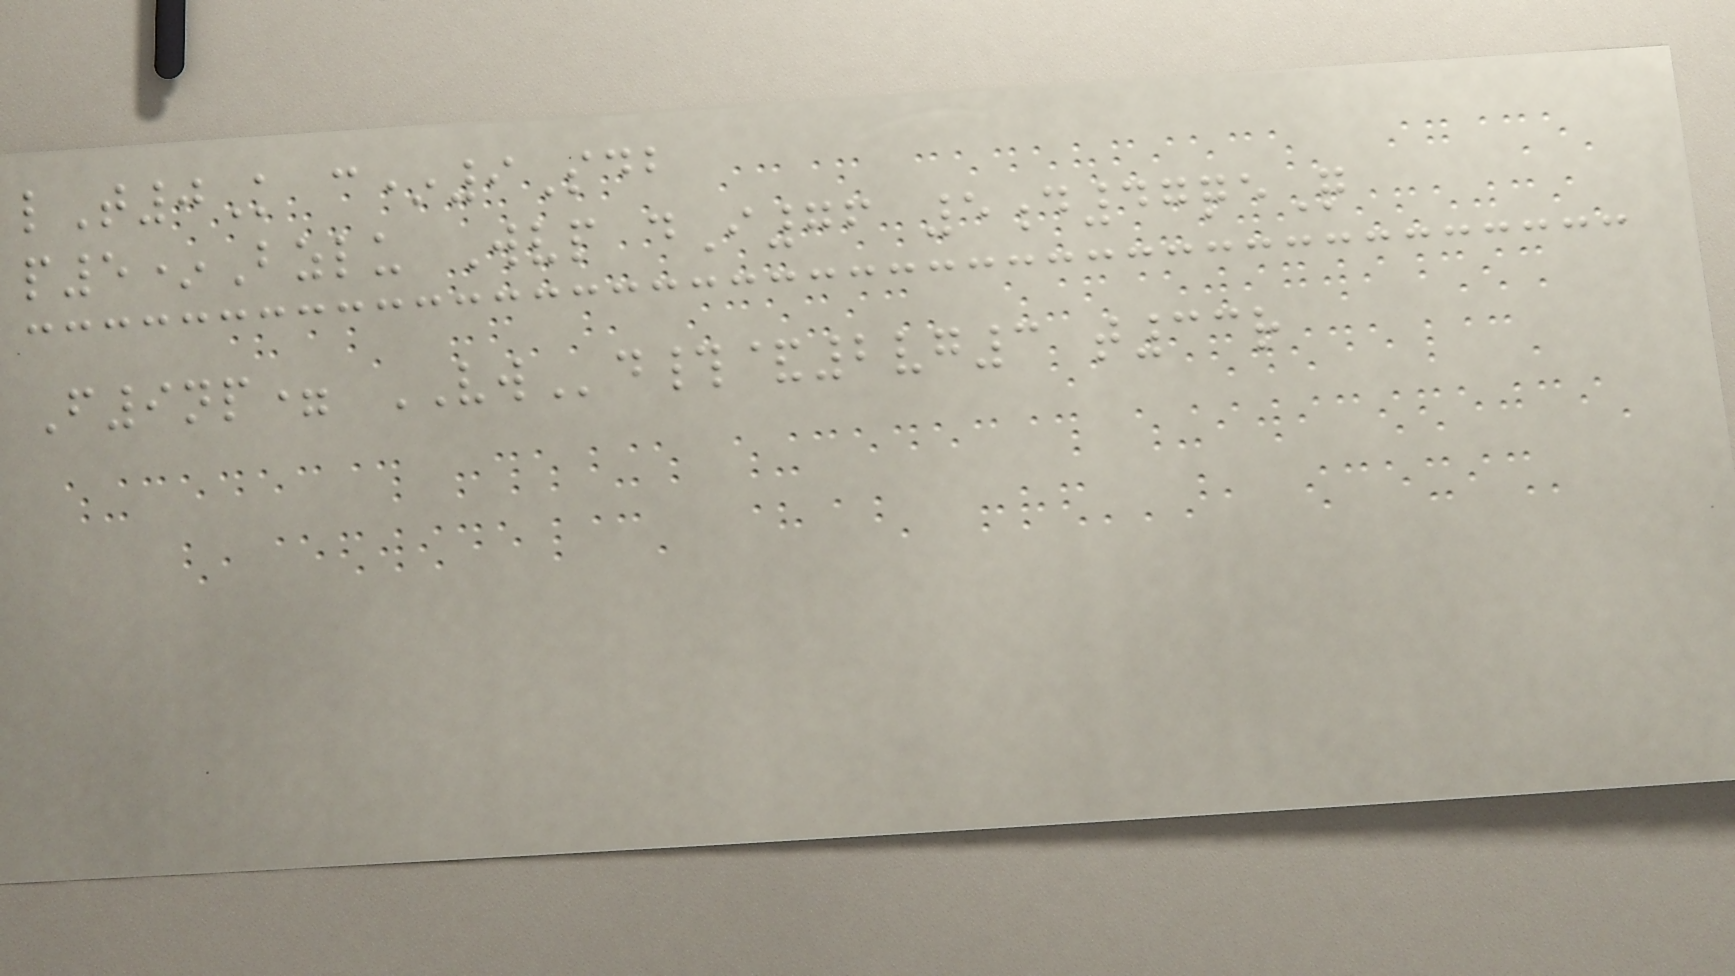lT0K c*9Sdb
p5*Bzlu Wvp dI76 5d47qeQ
F9np= VWd#&2vg3 t33r
